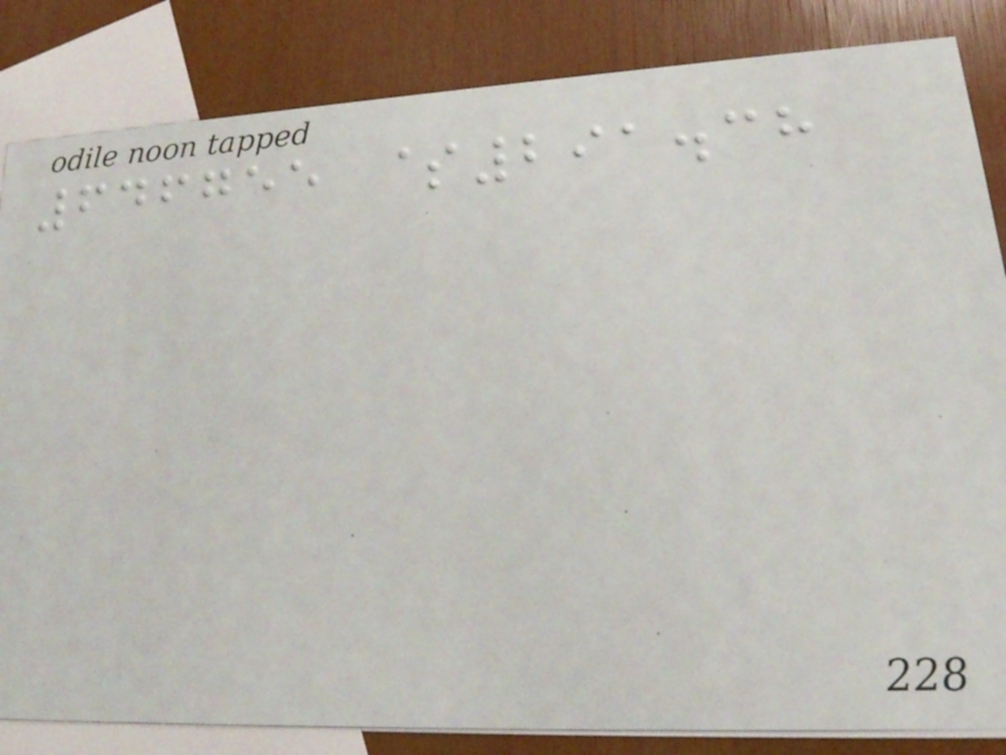646755 $291.38
